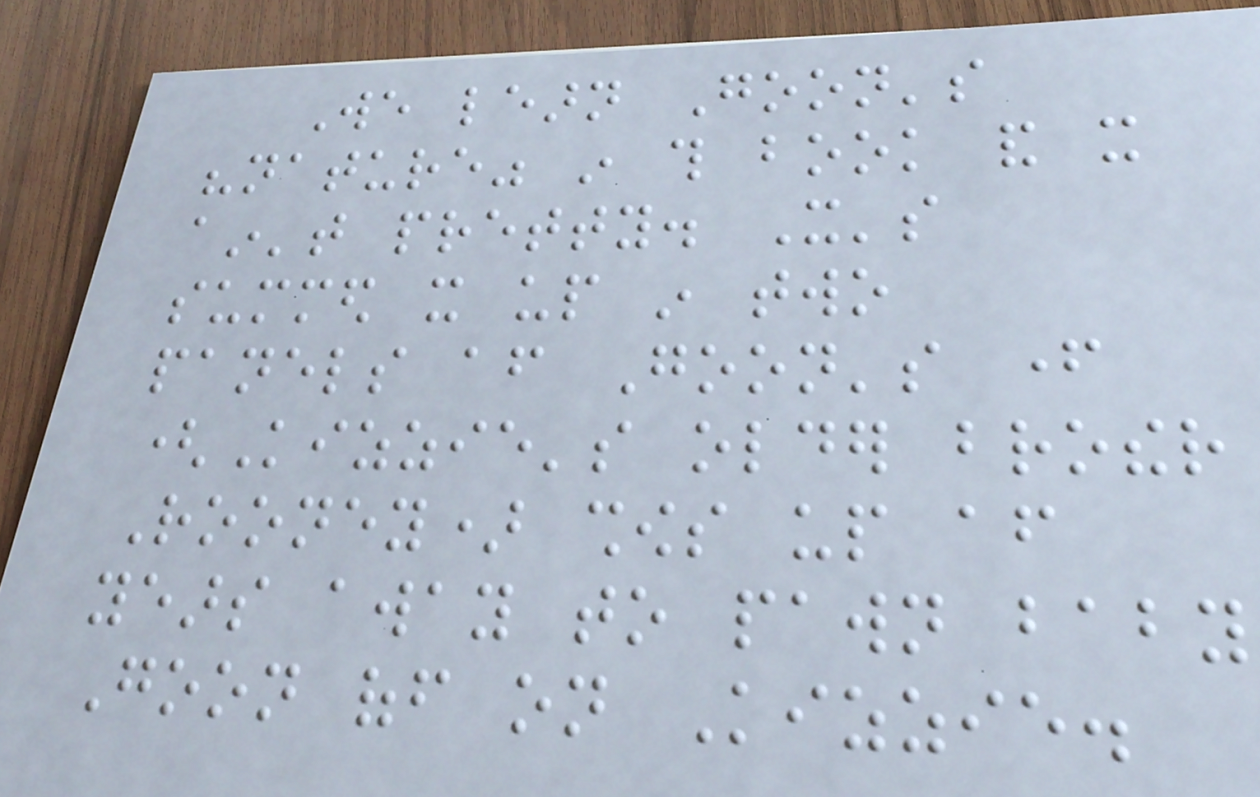We learn Goon's
"nature" in this book and it
ain't pretty. It's
summed it up in two
panels after Goon's father
(Kizzie's older brother
Rooney) shows up after
years away to pawn baby
Goon off on Kizzie.
